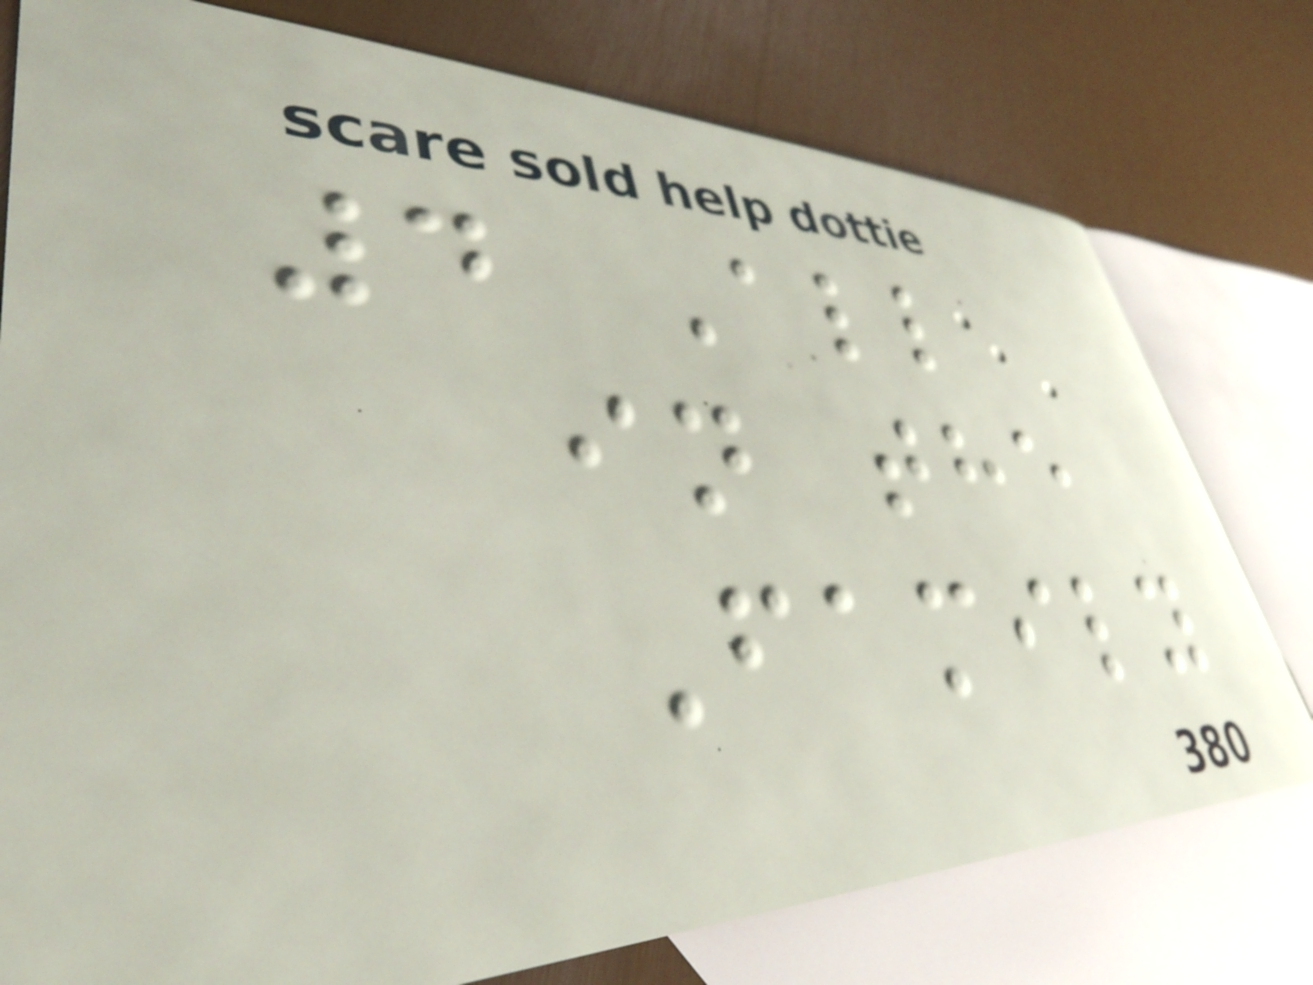4 All
in the
Family
